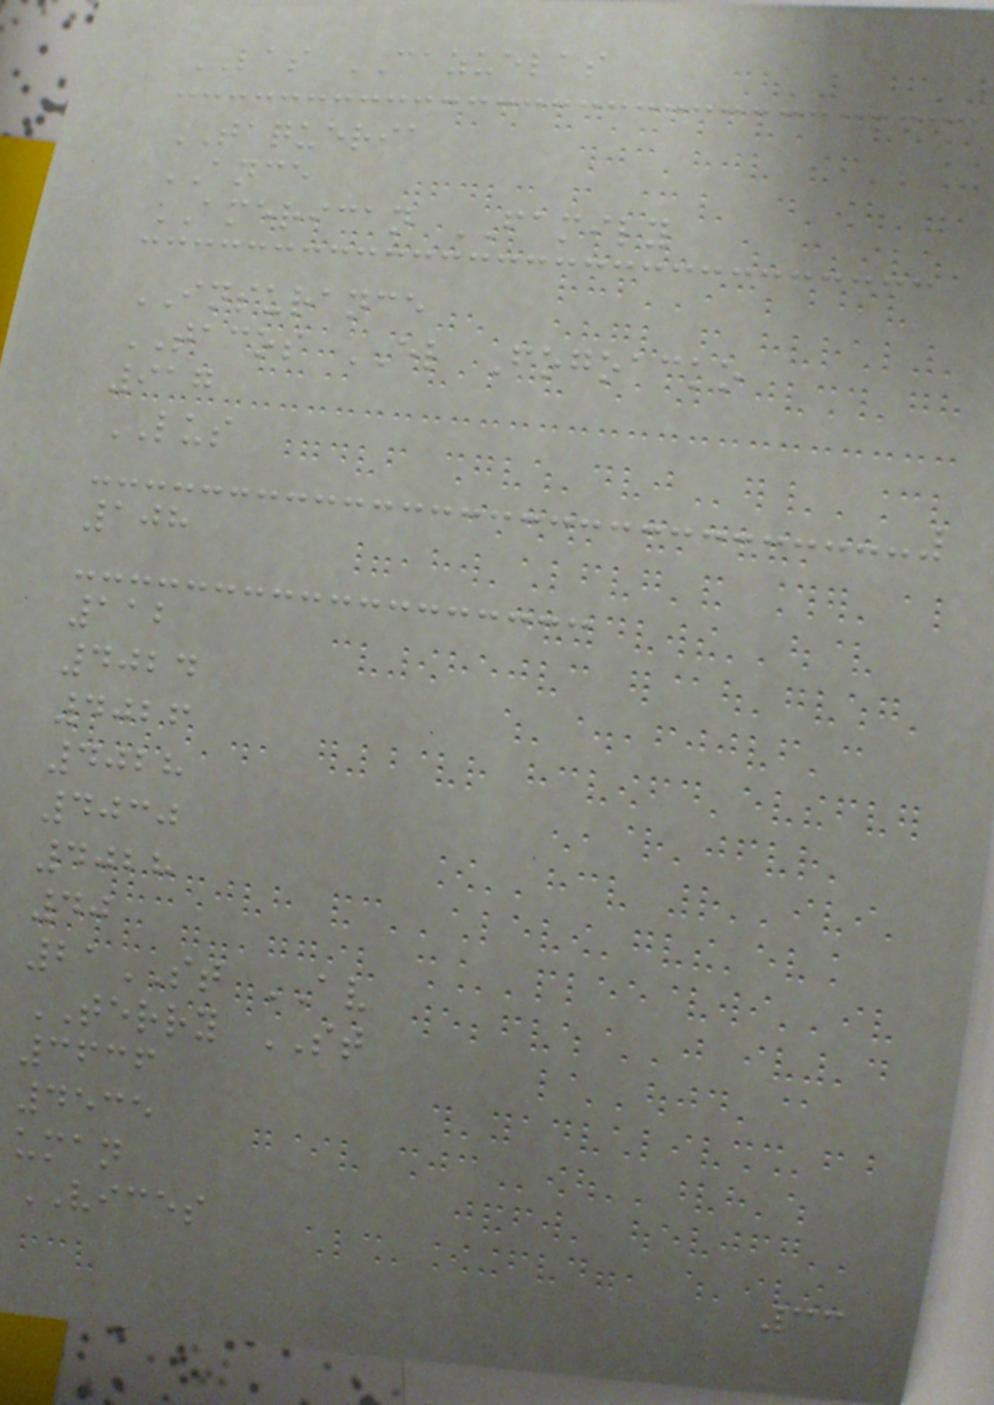LAS CAZUELAS
TAQUERIA
ANCE
AMERICAN FAMILY
INSURANCE
TACOS EL Fogoacko
917
LUS
108
112
4024
4026
4028
4030
4028
40
21ST AV
TERRY ST
3636
4535
uman
VICES
33
